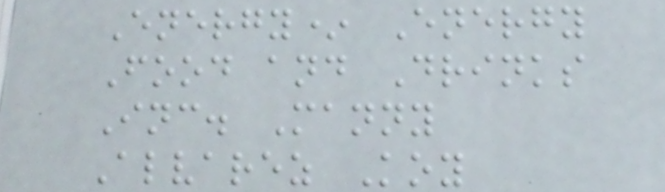Energy* Energy
Food and Drinks
Inc. Manny
Alvarez Koy
